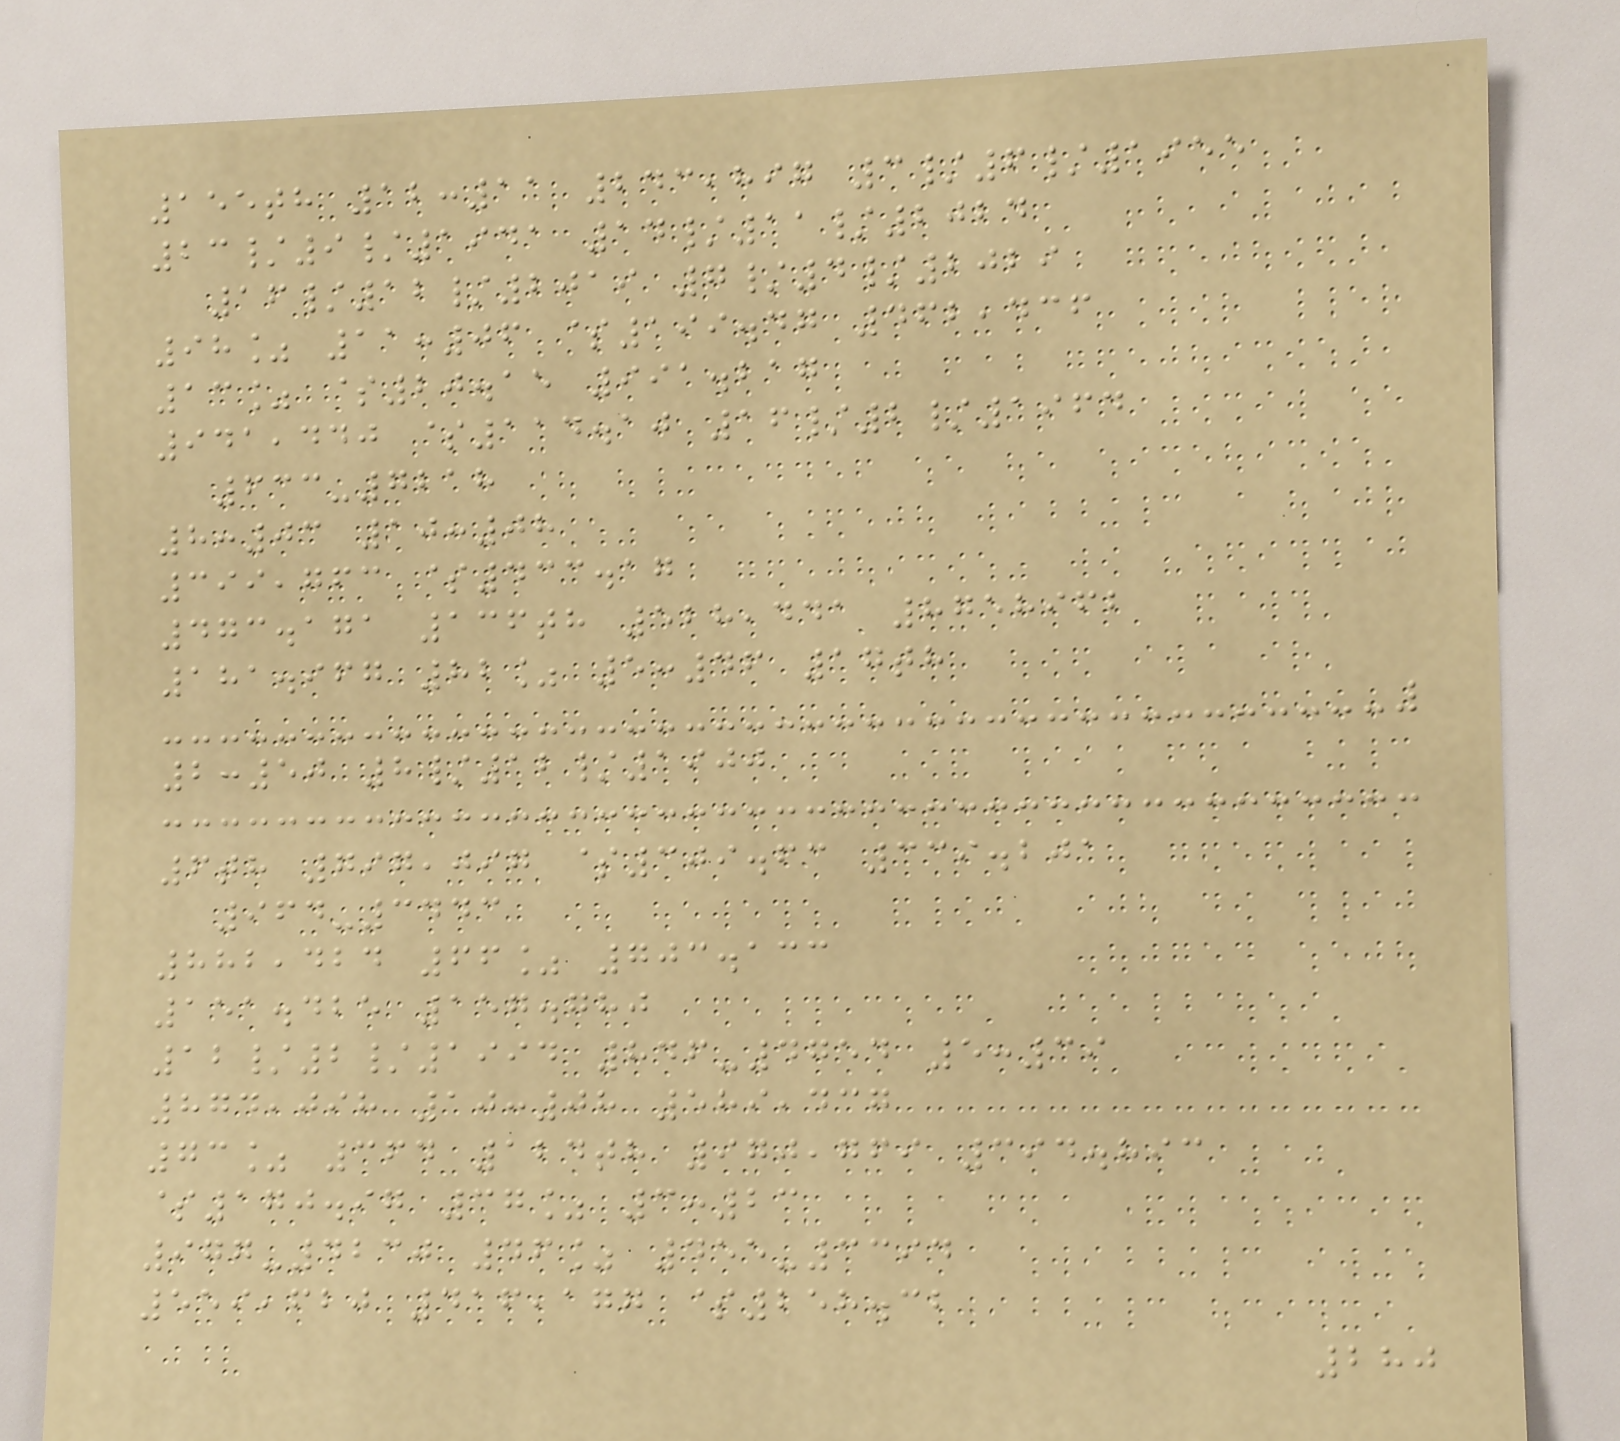155th 12:11 243,897 3/6/1955
23/9/1941 14/11/2024
16/12/2019 7/4/2029
98% 11:06 $199.47 462,436
13% $20.15 991.217
941,440 $114.10 16/2/1964
633-7218
8:03 10:08
399,763 $433.17
473.171 136th 528,441 8758962
181.967 82% 5:46 17th
2:50 8/12/1900
6th 797,097 $309.63 339.201
964-3443
882,424 66% 703.133
151.425 157.780
12/2/1994 846-4754 5:39
874,098 10:08 589,437
73% 364 124th 970,769 394.893
$170.97 37% 3:23
977-4230 46% 455-3394
559,620 416,177 $258.32
280
